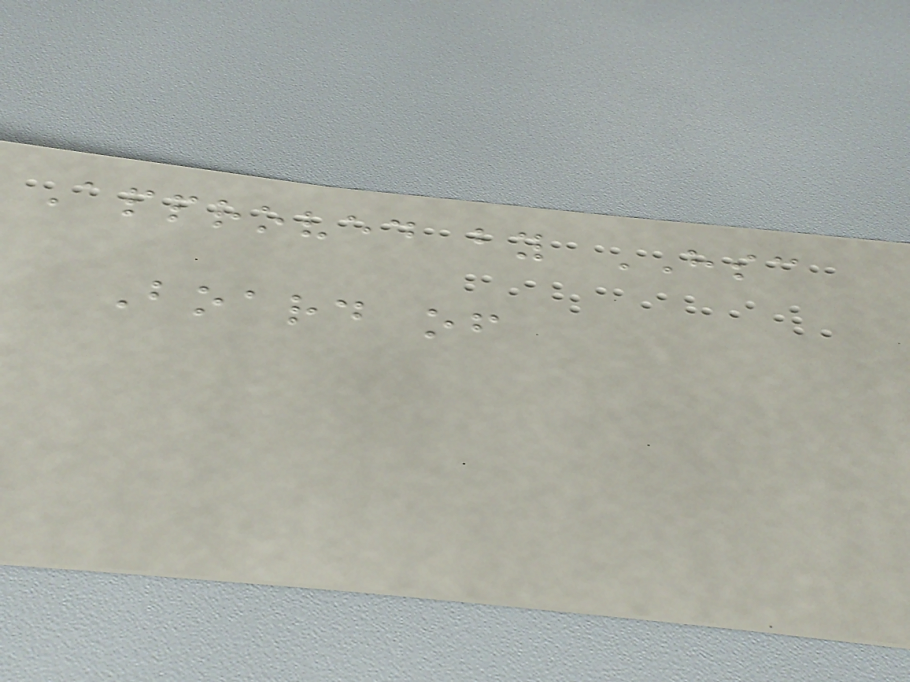Approved by HSC
Board of
